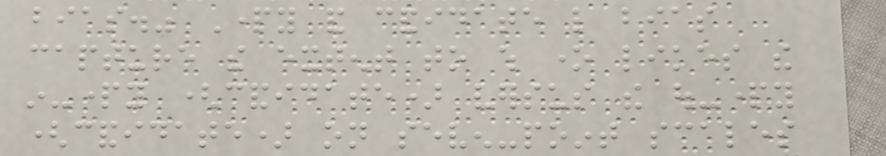bias." Party and candidate like bias
capture the extent to which one likes the
in-party (candidate) versus the out-party
(candidate) on seven-point scales
